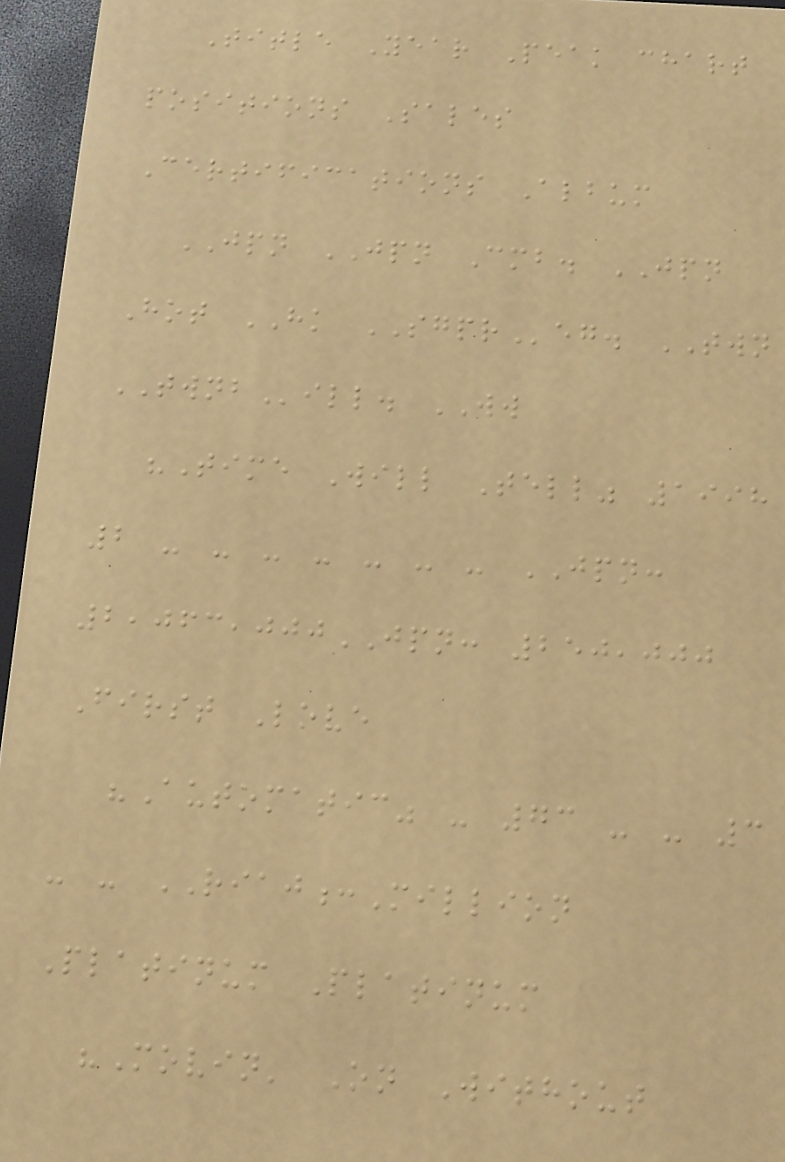Title Year Peak chart
positions Sales
Certifications Album
JPN JPN Cmb. JPN
Hot HK SGPReg. TWN
TWNBill. WW
"Time Will Tell" 1998
2 - - - - - - - JPN:
2,063,000JPN: 250,000
First Love
"Automatic" - 73 - - 3
- - RIAJ:Million
Platinum Platinum
"Movin' On Without
